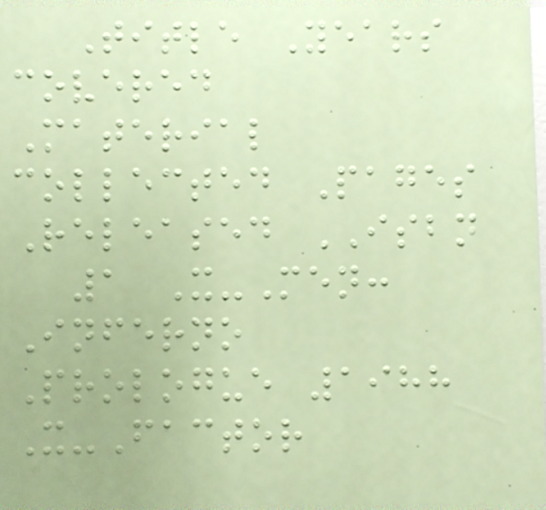Title Years
covered
Material
collected Pages
Released ISBN
1 X-Men:
Inferno
Prologue 1988
X-Factor
